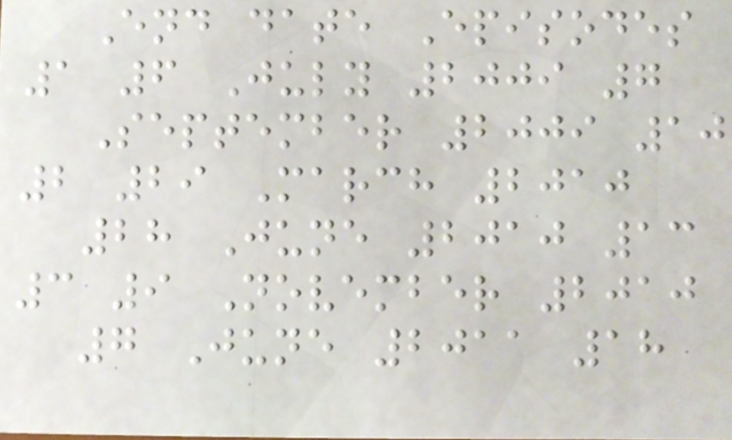End date Episodes
1 6 July 2009 7
September 2009 10
2 29 March 2010
28 June 2010 13
3 9 November 2010
7 June 2011 18
